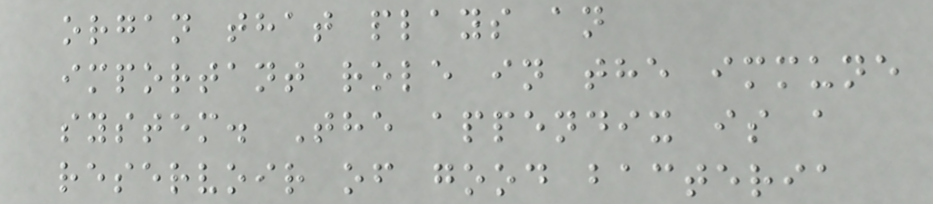organ that plays an
important role in the immune
system. The appendix is a
reservoir of good bacteria
